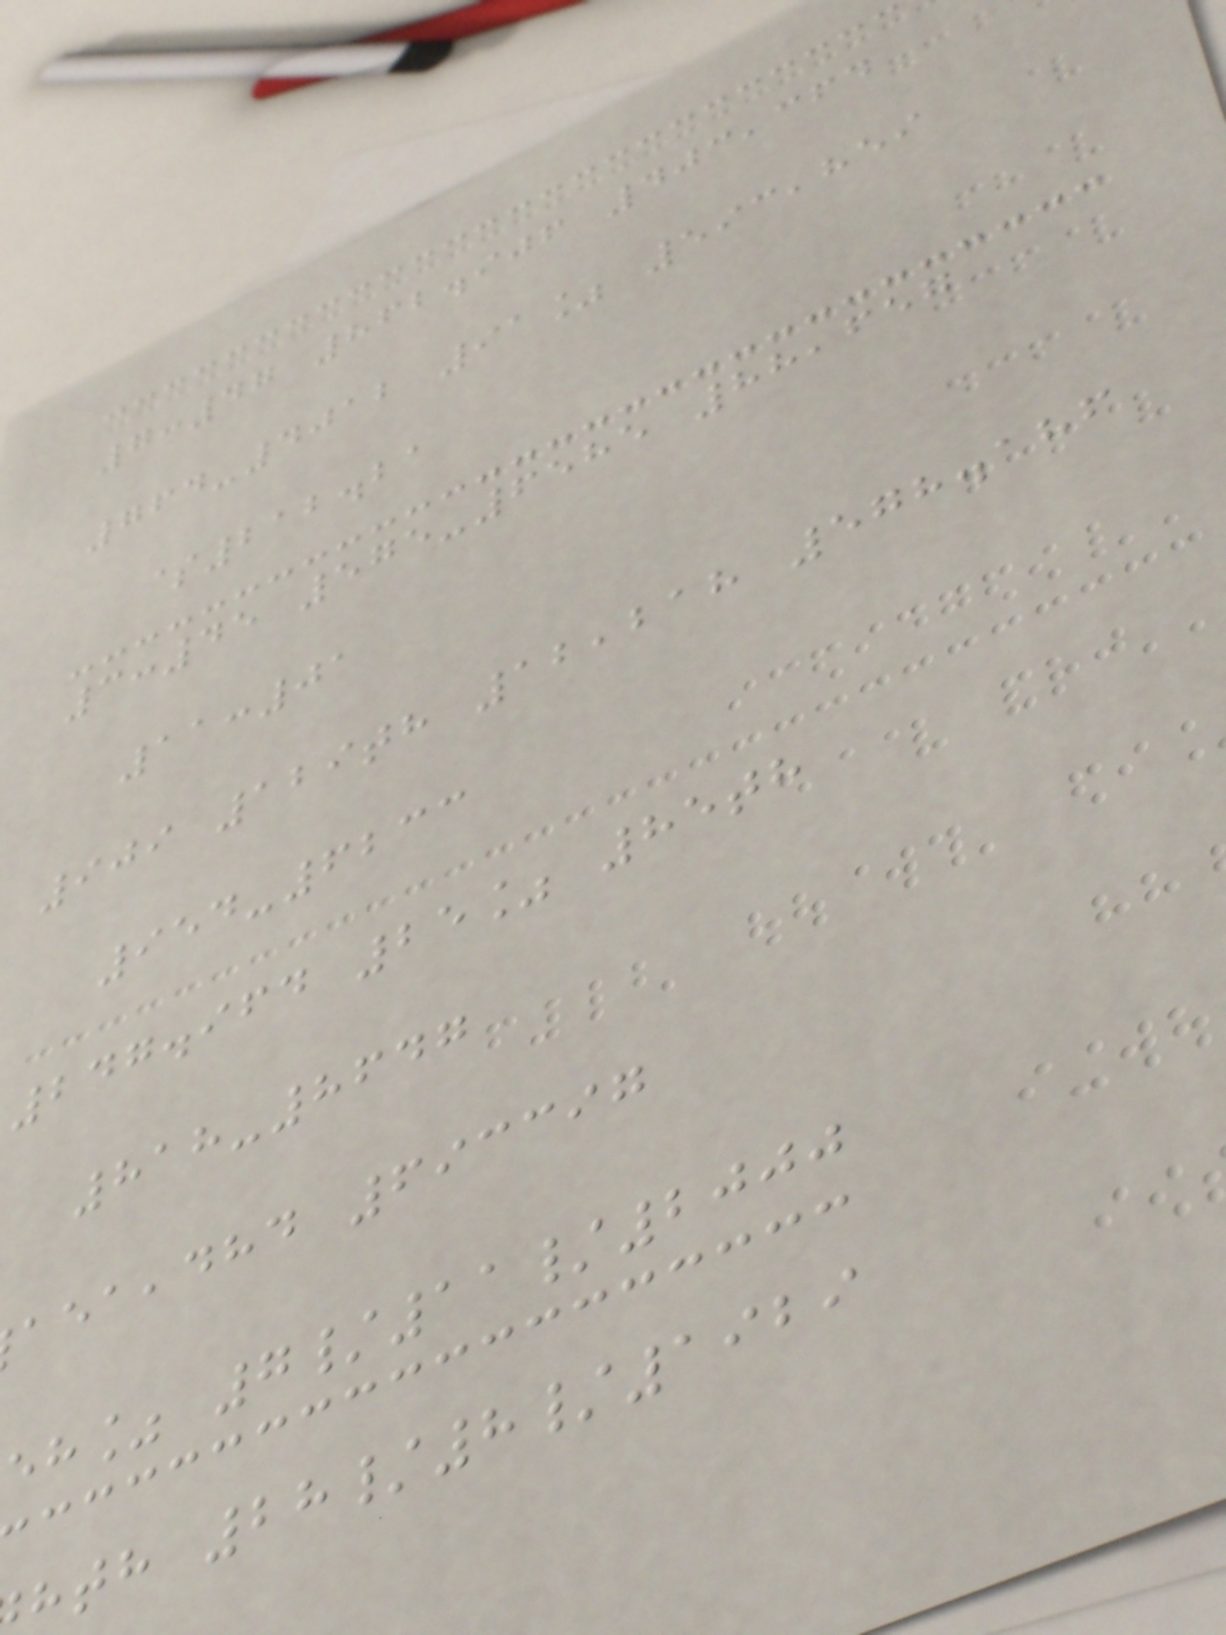7:47 862.906 403,364
764-4012 91% 593,859
$212.21
3:45 575-6585 88,657
11:01
909 129th 12,218 578.186
954-6233
247.964 25% 85th
818-8647
,dhd 693397
eh% 7/11/2000
hth 28/8/1929
